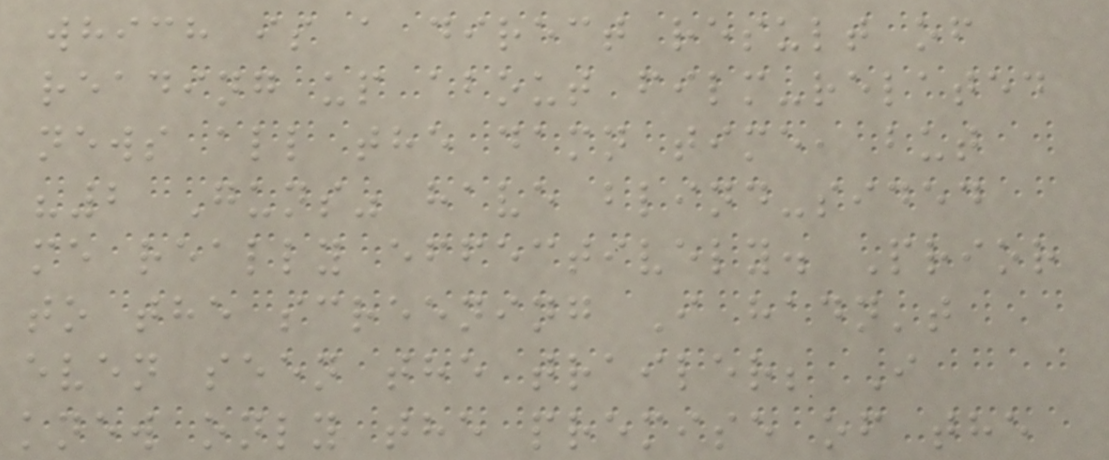which is a direct result of
reading up about film-related
news all the damn time, but
"2 Guns" have blind-sided
me really effectively. Prior
to the screening I hadn't
even seen the trailer; I
knew only the premise of the
